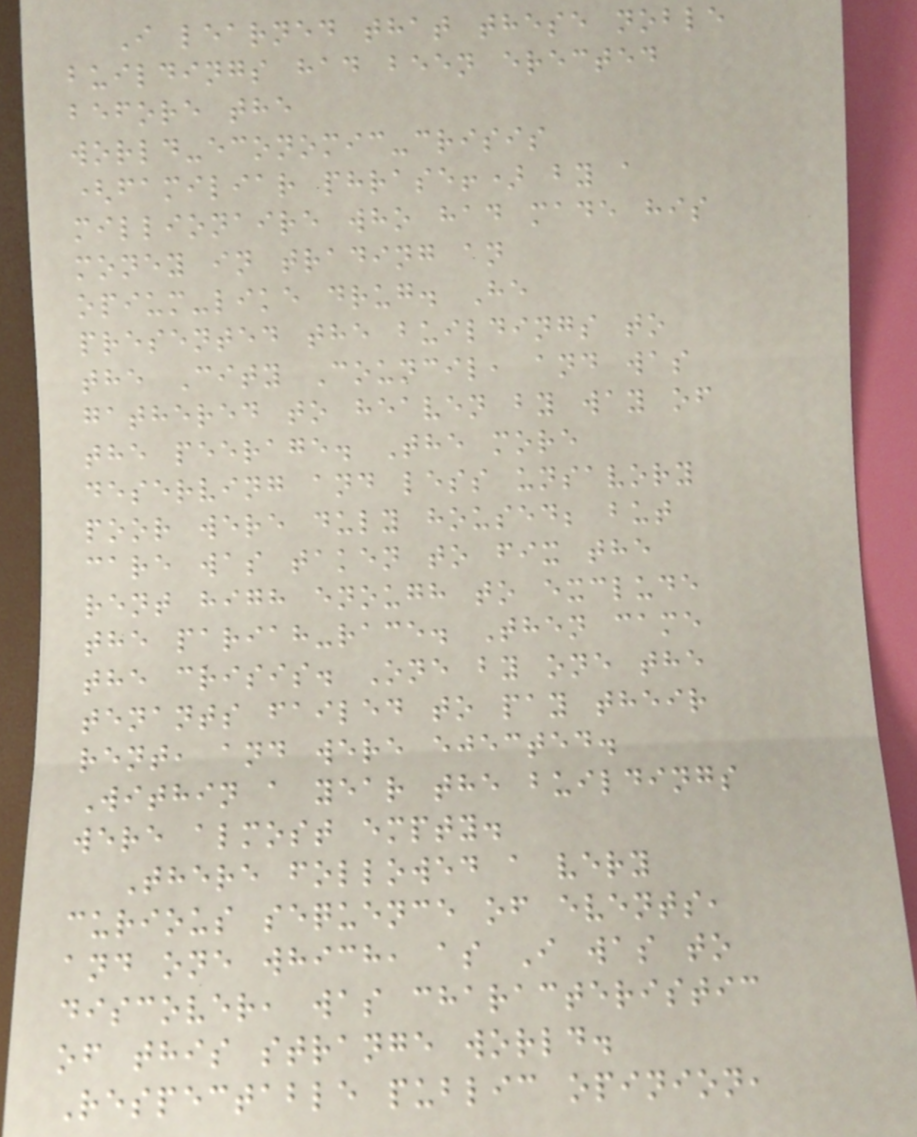I learned that these noble
buildings had been erected
before the
world-economic-crisis
(familiar phrase!) by a
millionaire who had made his
money in trading an
opium-like drug. He
presented the buildings to
the City Council, and was
gathered to heaven by way of
the peerage. The more
deserving and less unsavory
poor were duly housed; but
care was taken to fix the
rent high enough to exclude
the pariah-race. Then came
the crisis. One by one the
tenants failed to pay their
rent, and were ejected.
Within a year the buildings
were almost empty.
There followed a very
curious sequence of events,
and one which, as I was to
discover, was characteristic
of this strange world.
Respectable public opinion,
